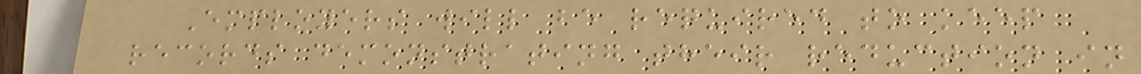Employers will be required to keep
records demonstrating their reduction in
